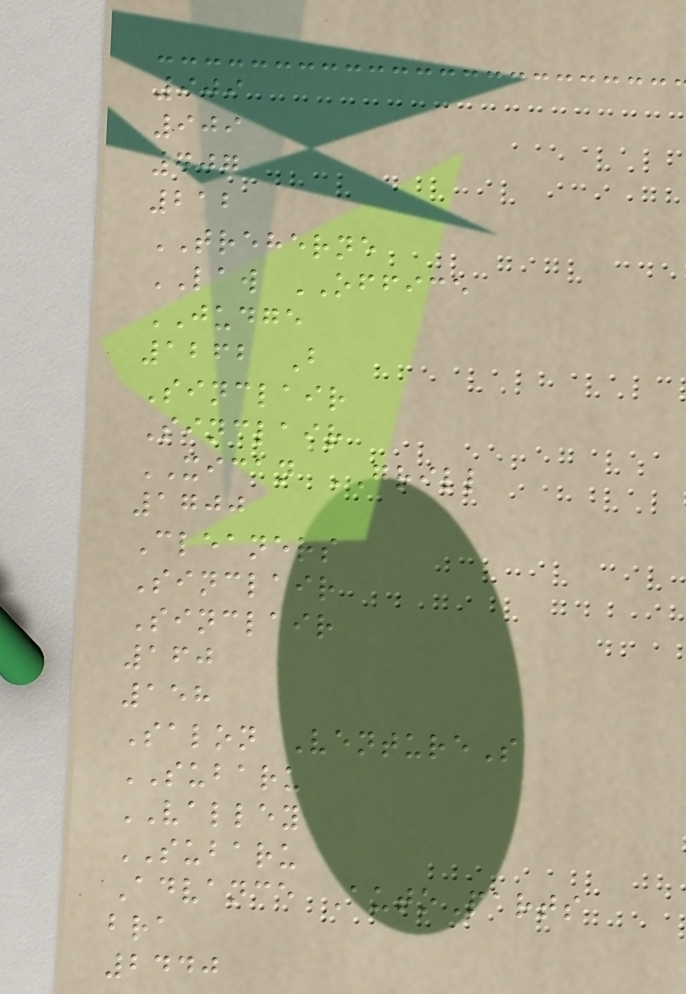909
909
707
212
TREHERNE
LAW OFFICE
JUDGE
1262 B
Sinclair
Sinclair
XICAN GRILL
1700
Cleaners
Sinclair
Sinclair
160
158
Salon VentureS
SUBARU
VALLEY
SUBARU
Advance AutoParts
bra
2440
